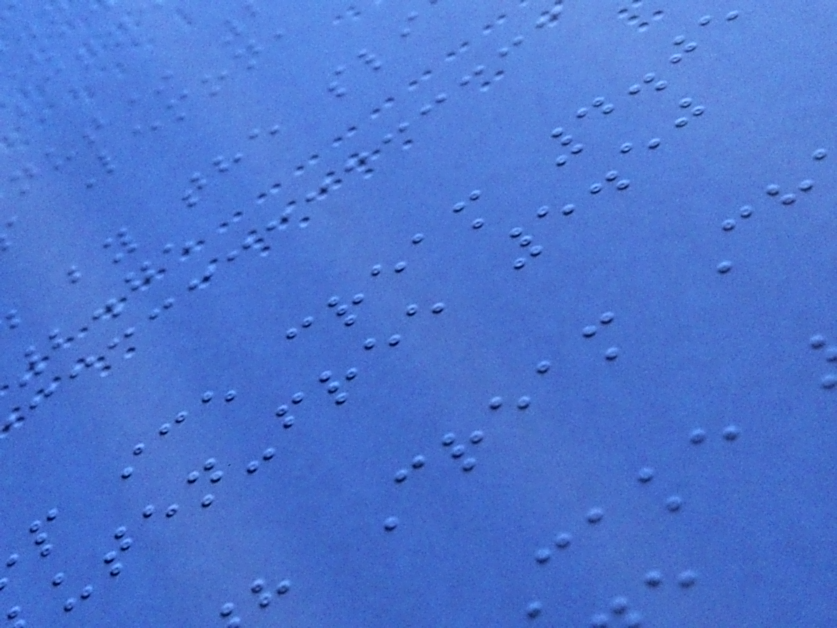by the sli
2.75
p ice cream 4.05
uten-free 5.50
h Cream Ch
